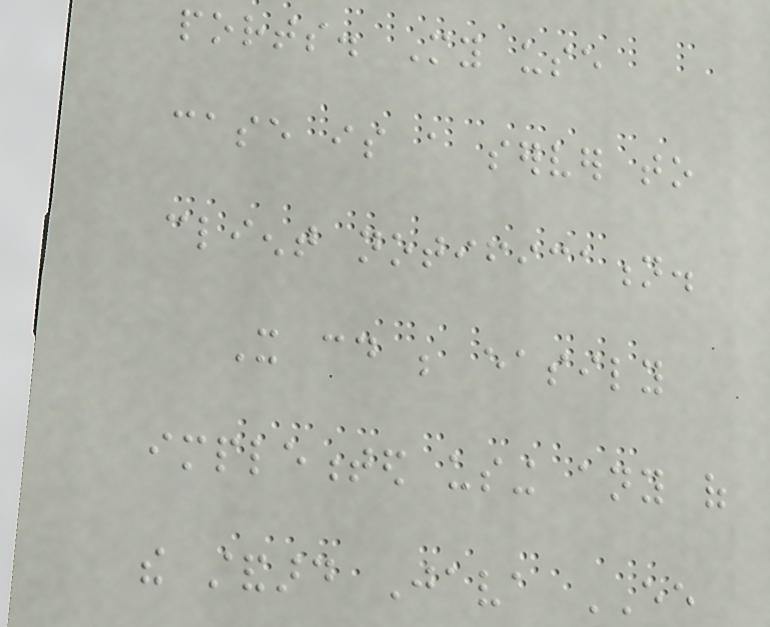ports. My use
case is a server to
client notification.
It could be easily
implemented using any of
the standard Java EE
